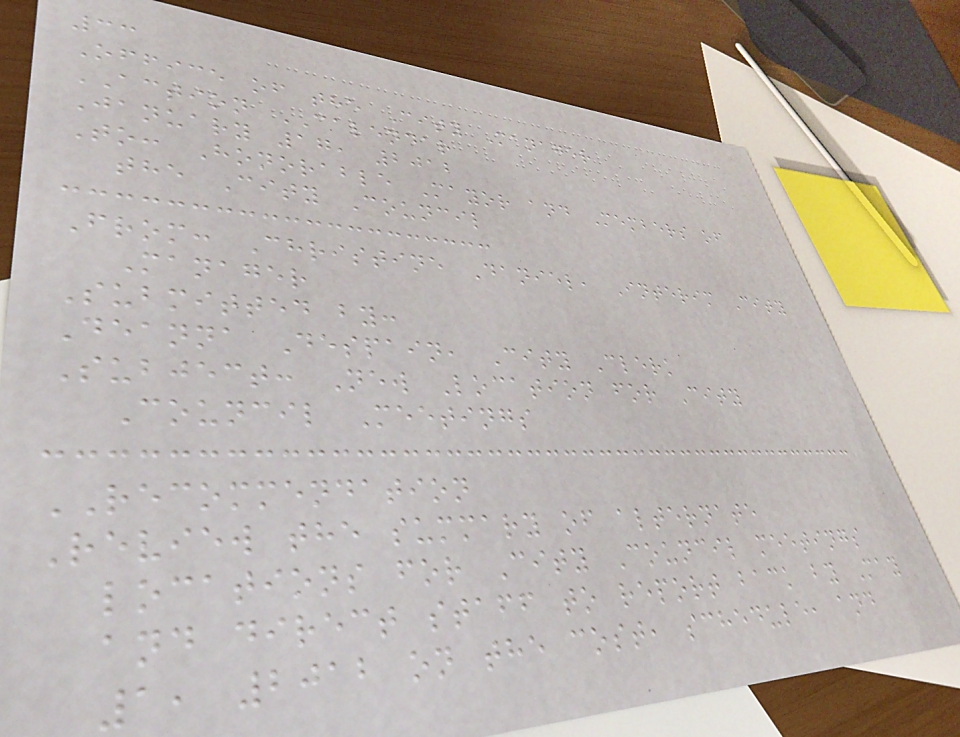33
Office of the City Manager
ACTION CALENDAR
January 17, 2012
To: Honorable Mayor and Members of
the City Council
From: Christine Daniel, Interim City
Manager
Submitted by:
Deanna Despain, City Clerk
Subject: New Location for City
Council Meetings
RECOMMENDATION
Review the summary of alternate
locations for City Council meetings
and direct staff to report back by May
1, 2012 on the cost, schedule, and
